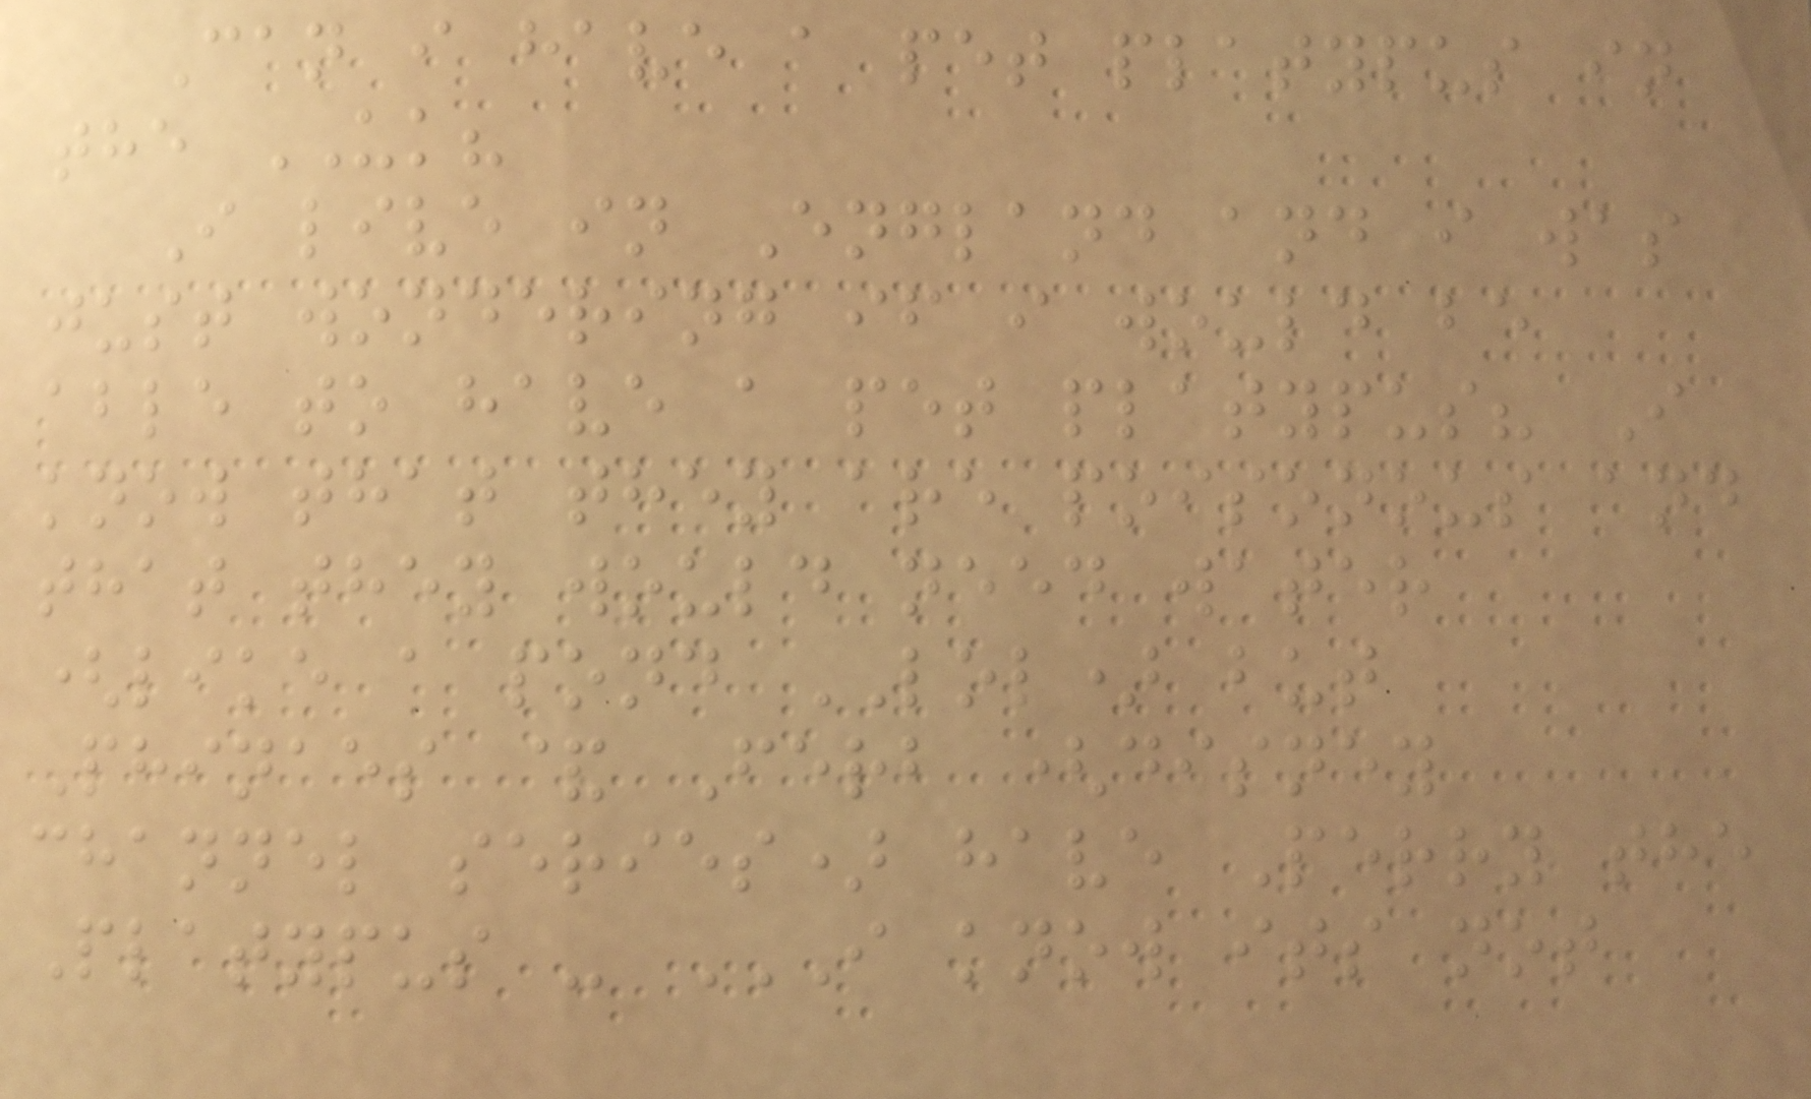Can i have a pet platypus in
the UK?
I live in England and i was
just wondering if i would be
able to have a pet platypus? I
know that they are poisonous and
that they would need water
(like a pond LOL) but
Phinaes & Ferb (disney
channel series) have Perry the
Platypus - I KNOW ITS NOT
